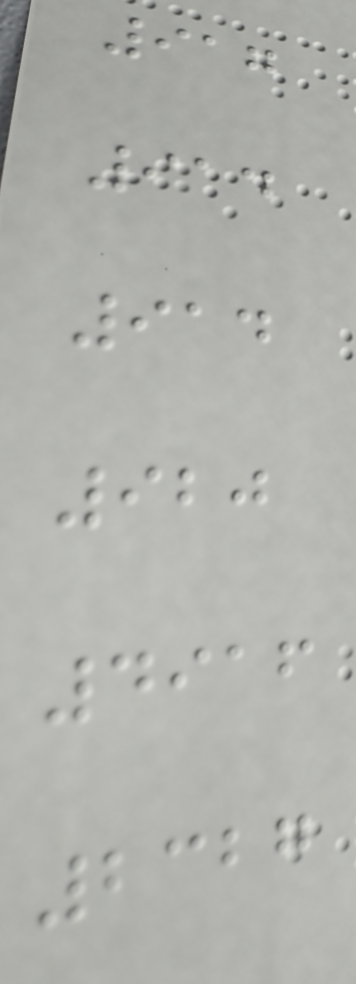917
914
914
920
4916
2327
